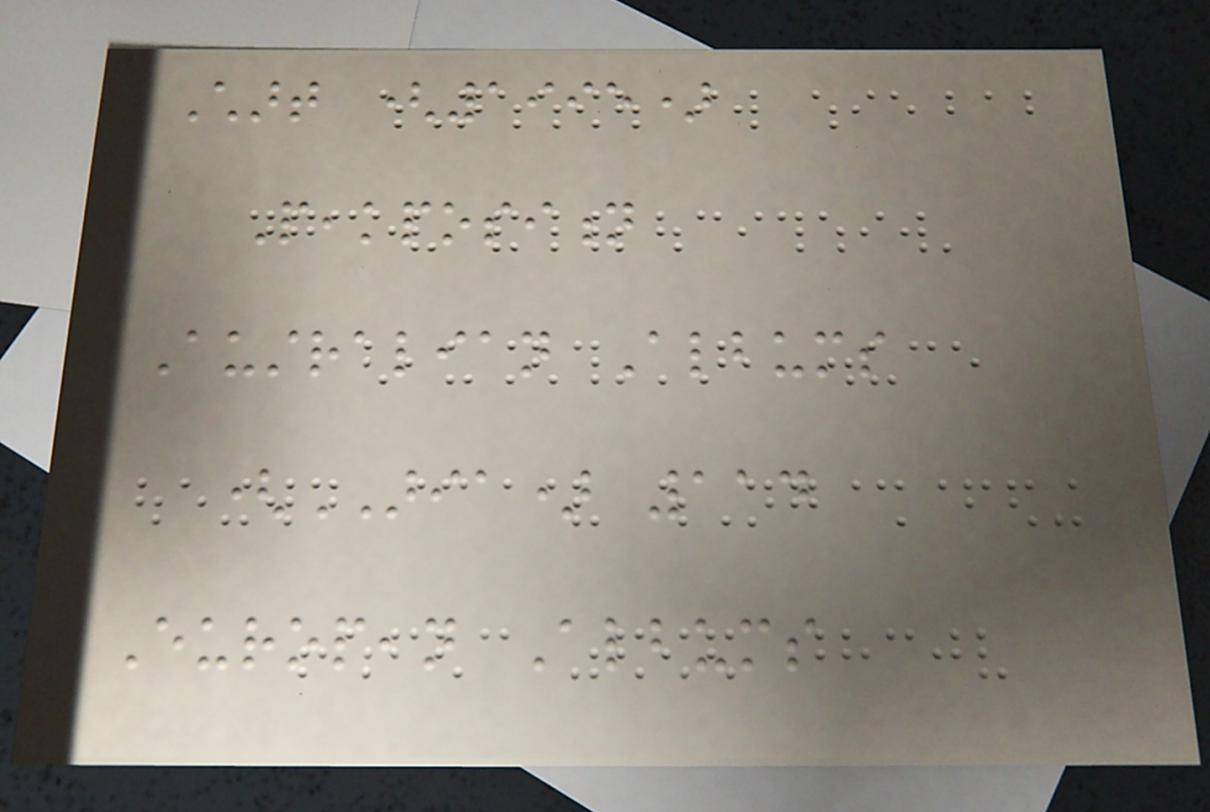Chart (1995)
Peakposition
Australian Albums
(ARIA) 114
European Albums
